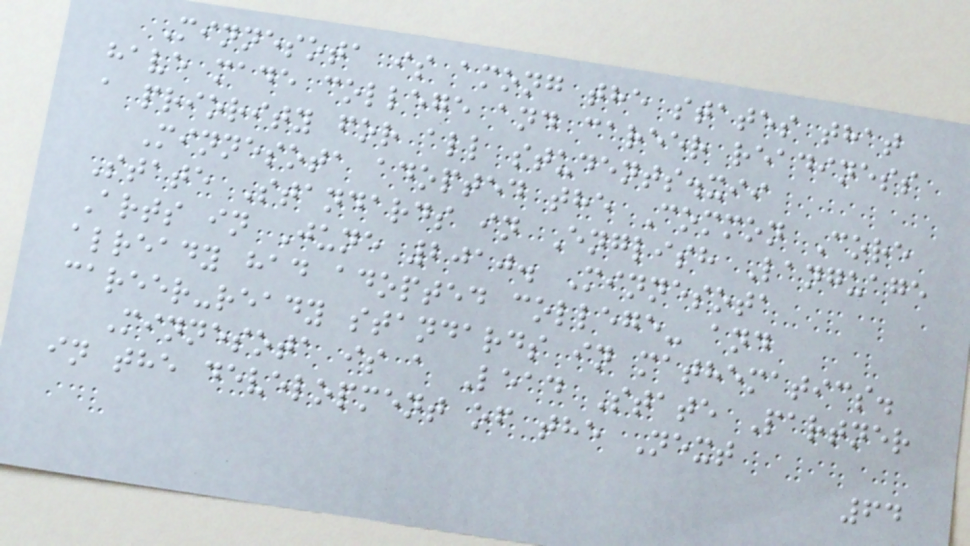Minnesota is among the states that
have made college and career readiness
a priority for all students.xii
Minnesota adopted the Common Core
State Standards in English Language
Arts in June 2010. Minnesota
already had adopted college- and
career-ready standards in mathematics.
Minnesota is a Lead State Partner
in the development of the Next
64
